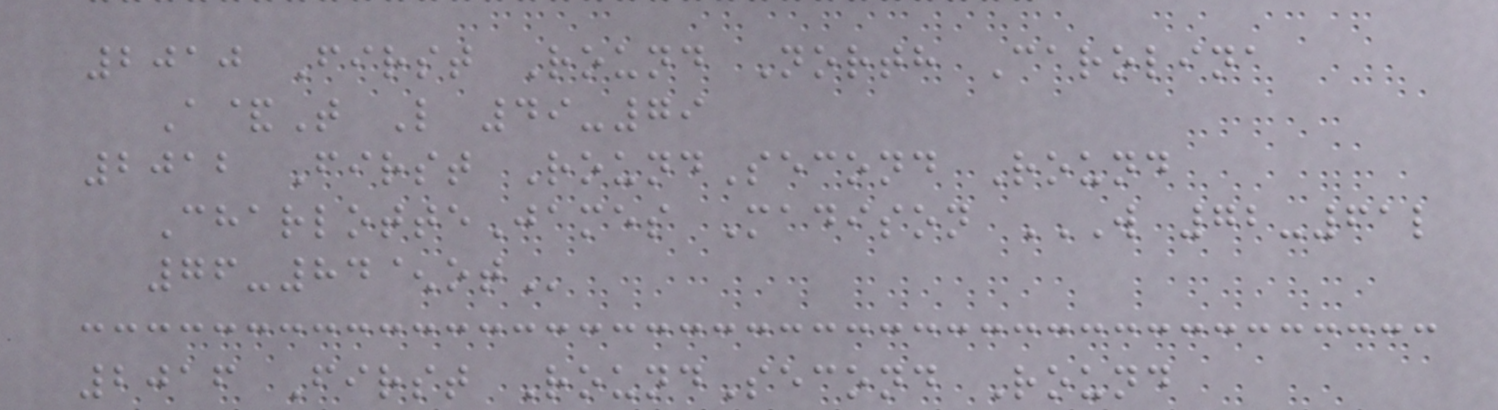2010 First Round North Carolina
A&T L 49-79
2012 First RoundSecond Round
CharlotteJames Madison W 72-61L
76-84^OT
2016 First RoundSecond Round
